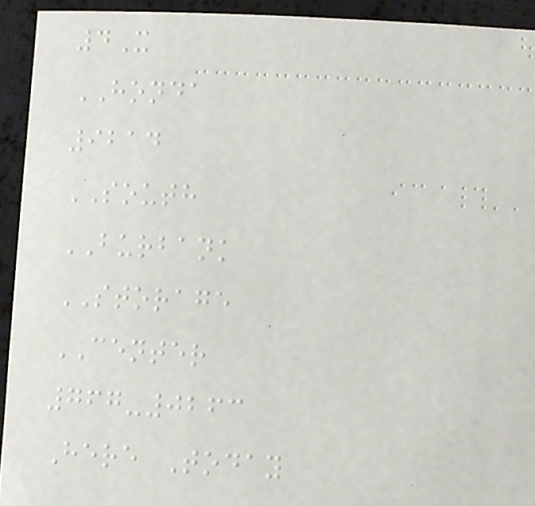4X
HONDA
9214
SOUTH
BURBANK
STORAGE
CENTER
767-0263
Here Today
